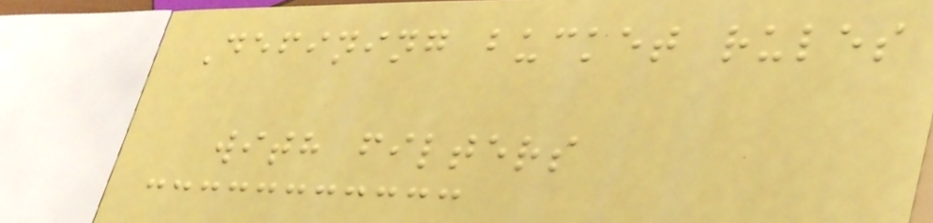Defining bucket rules
with filters
